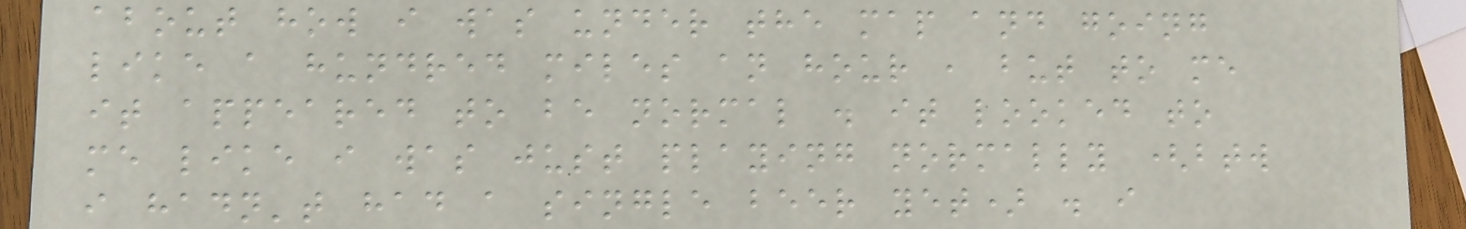about how i was under the map and going
like a hundred miles an hour , but to me
it appeared to be normal . it looked to
me like i was just playing normally (btw
i hadn't had a single beer yet) . i
